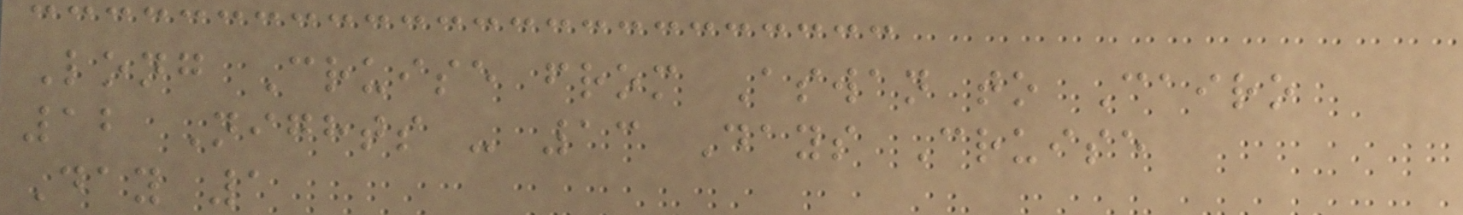Long Cruise from Aswan to Cairo
12 Nights - 13 Days Cruise
Day 1
